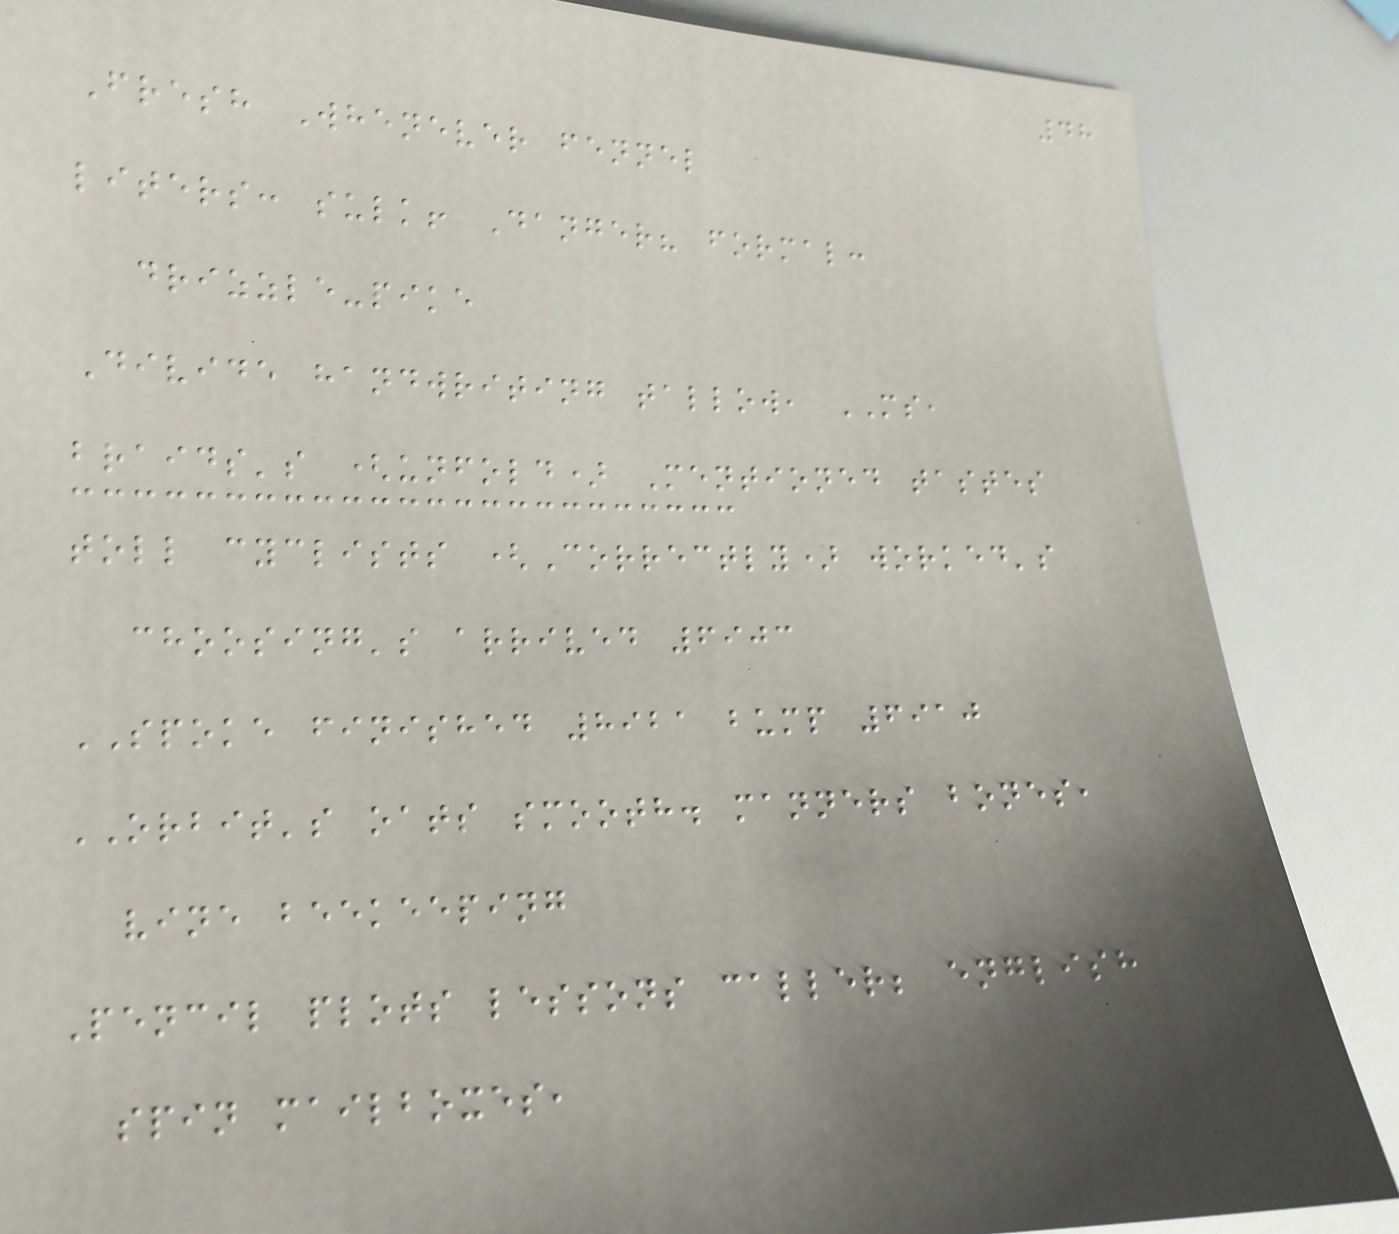48
Fresh Whenever fennel
liters: sulk! Danger? formal:
drizzle-pike
Divide handwriting tallow, MS,
braids's (unfold) Mentioned tastes
toll cyclists (Correctly) worked's
choosing's arrived 6903
SPOKE finished 8921 bump 6910
ORBIT's oats smooth. manners bones,
vine beekeeping
Pencil plots lessons caller; english
spin mailboxes,
